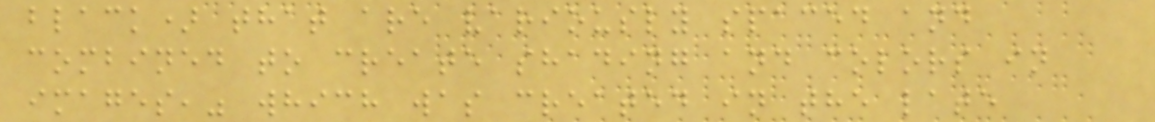black) that are variously spaced and
combined to create shading and colors in
images," which was created in the late
